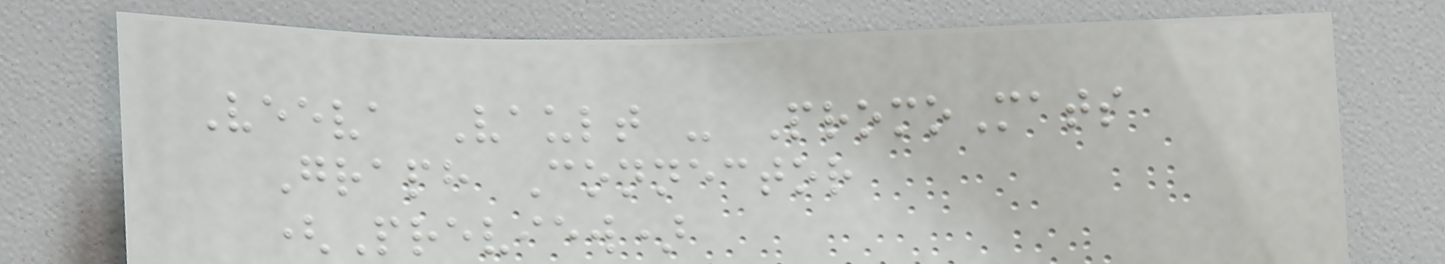Veeva Vault - PromoMats
Graph Connector
(Preview)
